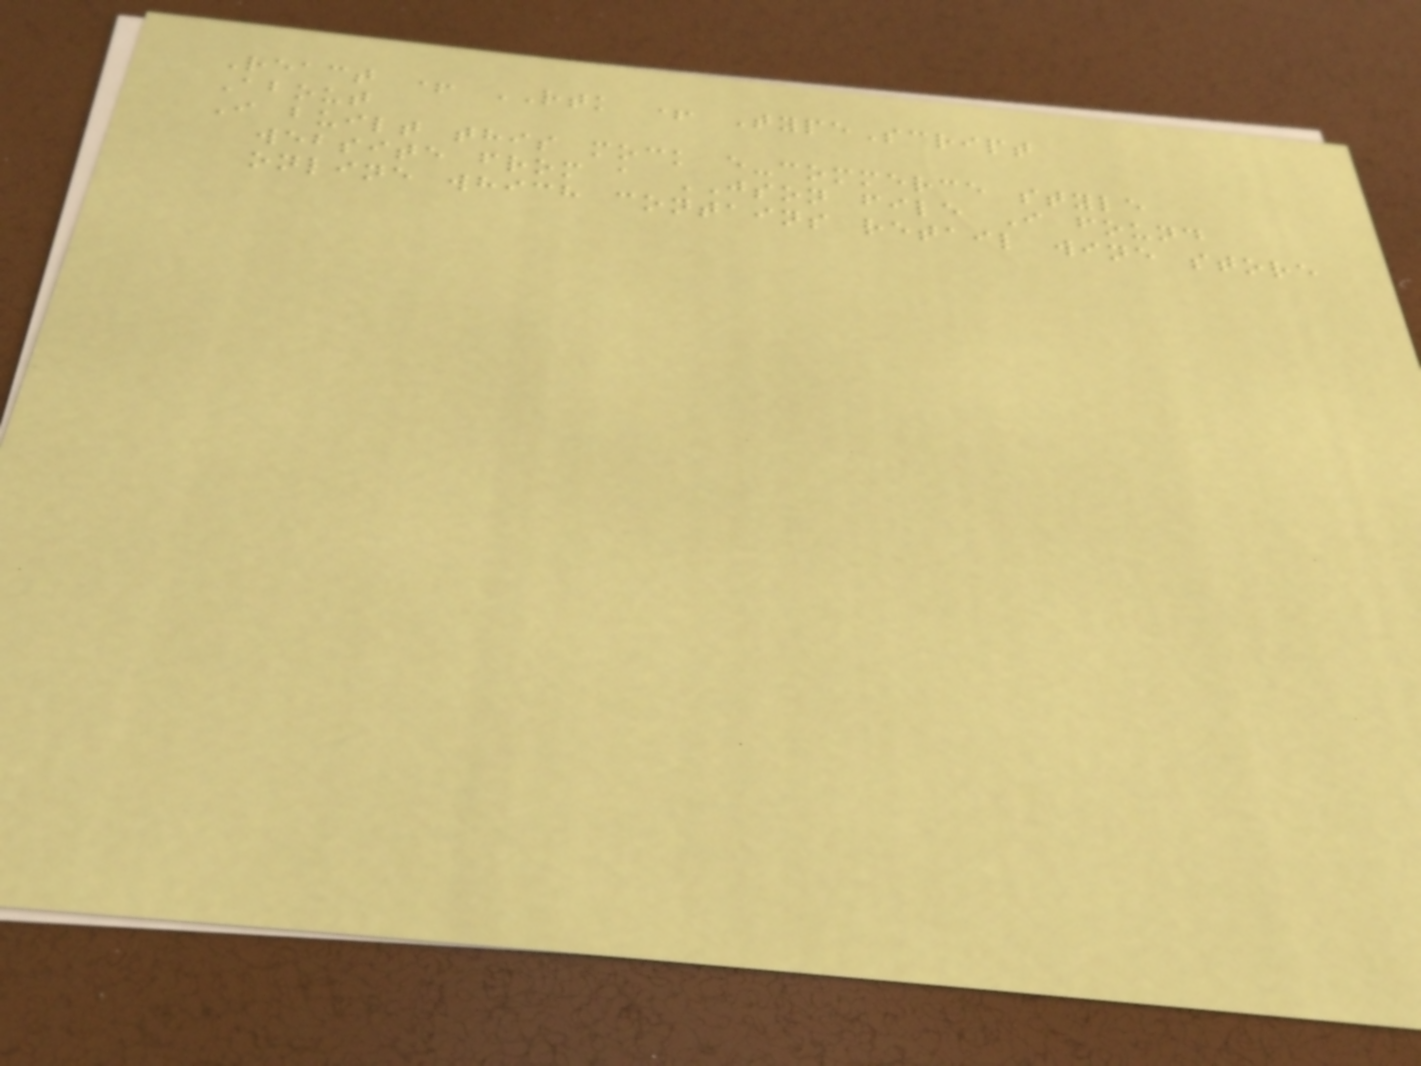React + RTK + TypeScript
About
I built this mock e-commerce style
website from a JSON file I found
online which contains retail wine store
